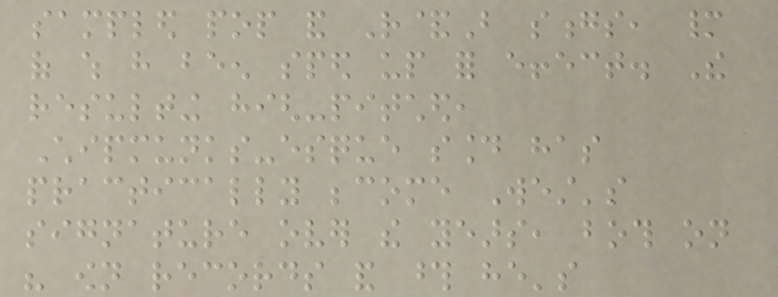sampled pop and R&B songs, many
of which have been sped up for effect. The
resulting high-pitched,
Chipmunks-esque sound has
practically become West's
signature over the years, both on
his own records and those he's
